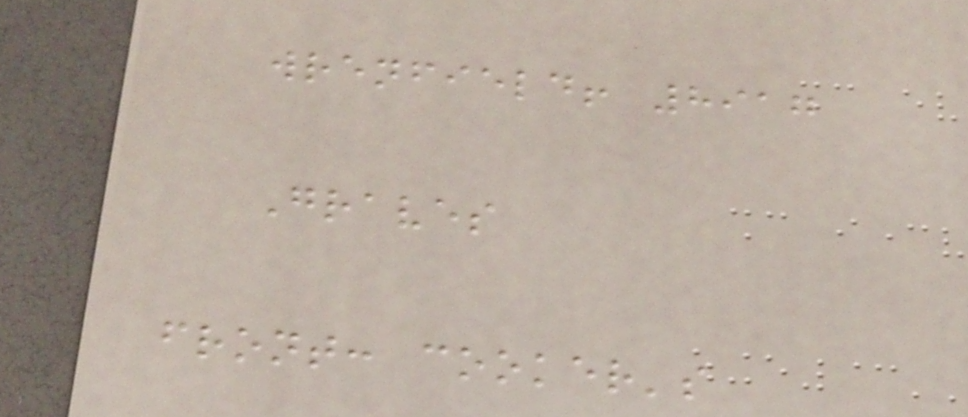wrenfield! 8917
Graves
front: cooker's
